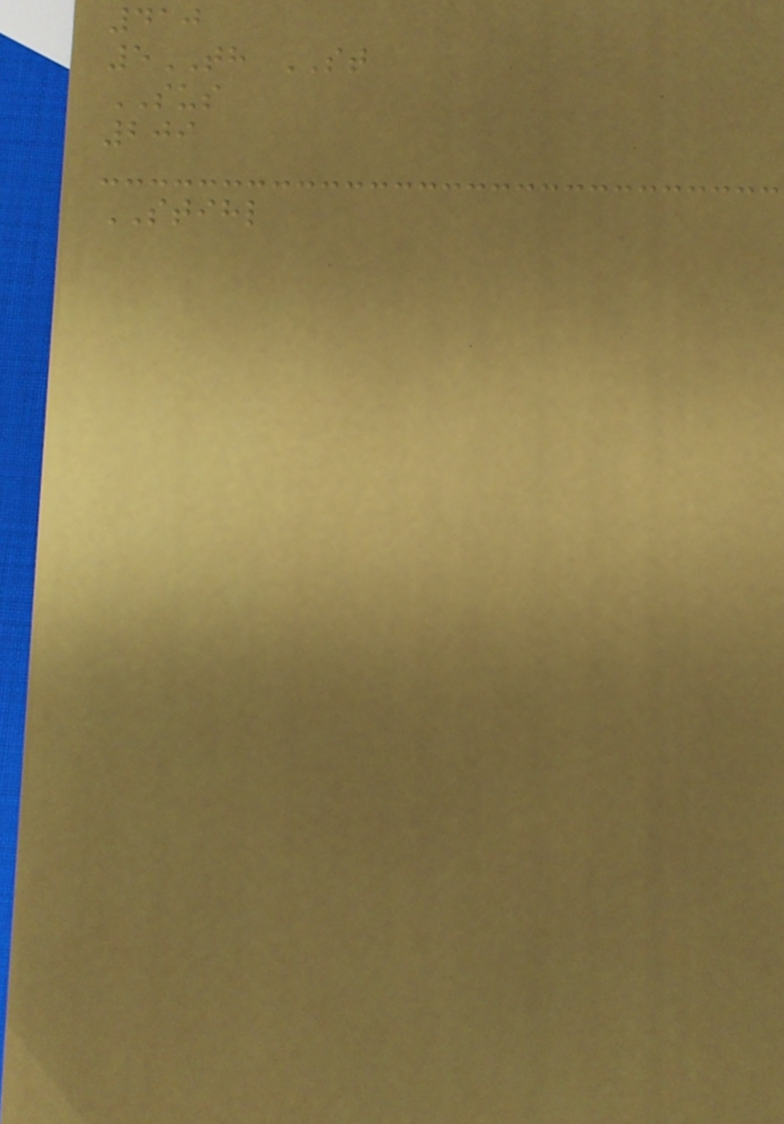410
5TH ST
SUS
209
STIHL
